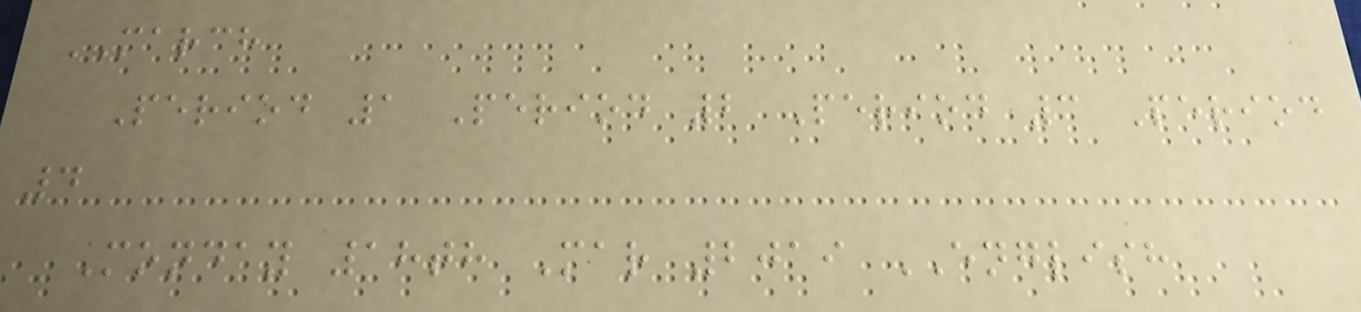MARCH
Period 1 Period 2 Period 3 Period
4
Monday 18th Mar 2019 ENGLISH
